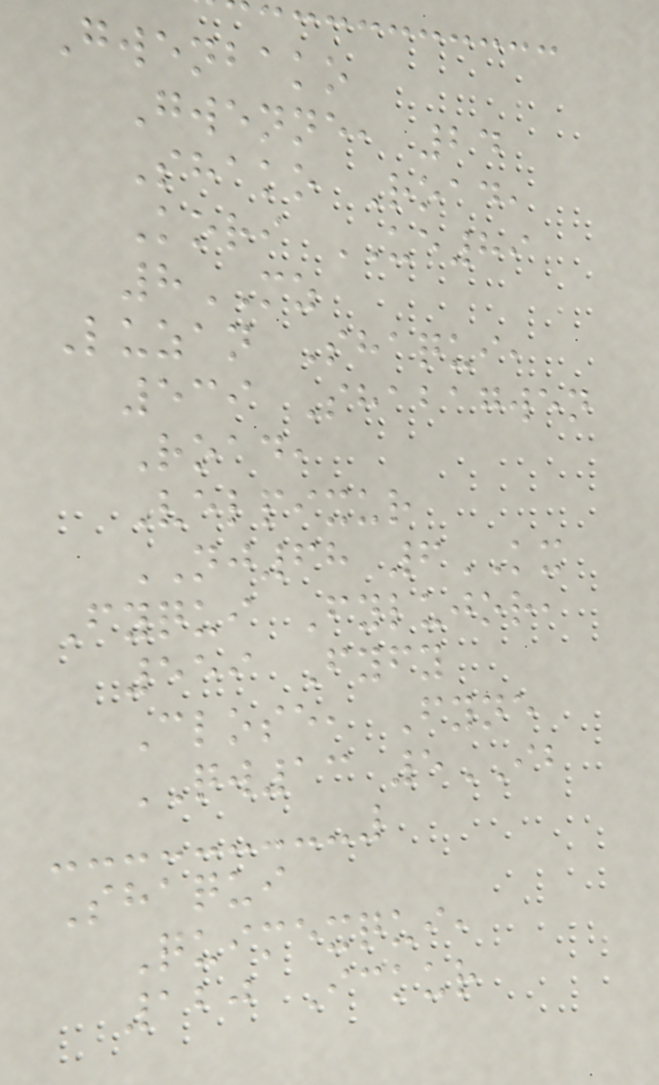Gwenbako
Gwenne, 24
Shako Road,
Kori UE89
8MZ
Luzan Shaqui,
539 Shabagwen
Road,
Velpixur
NJ68 6KX
Fyqui Fylujor,
559 Fyfy
Close, Fyne
QW13 5IB
Shaqui
Quimexqui,
120 Ickur
